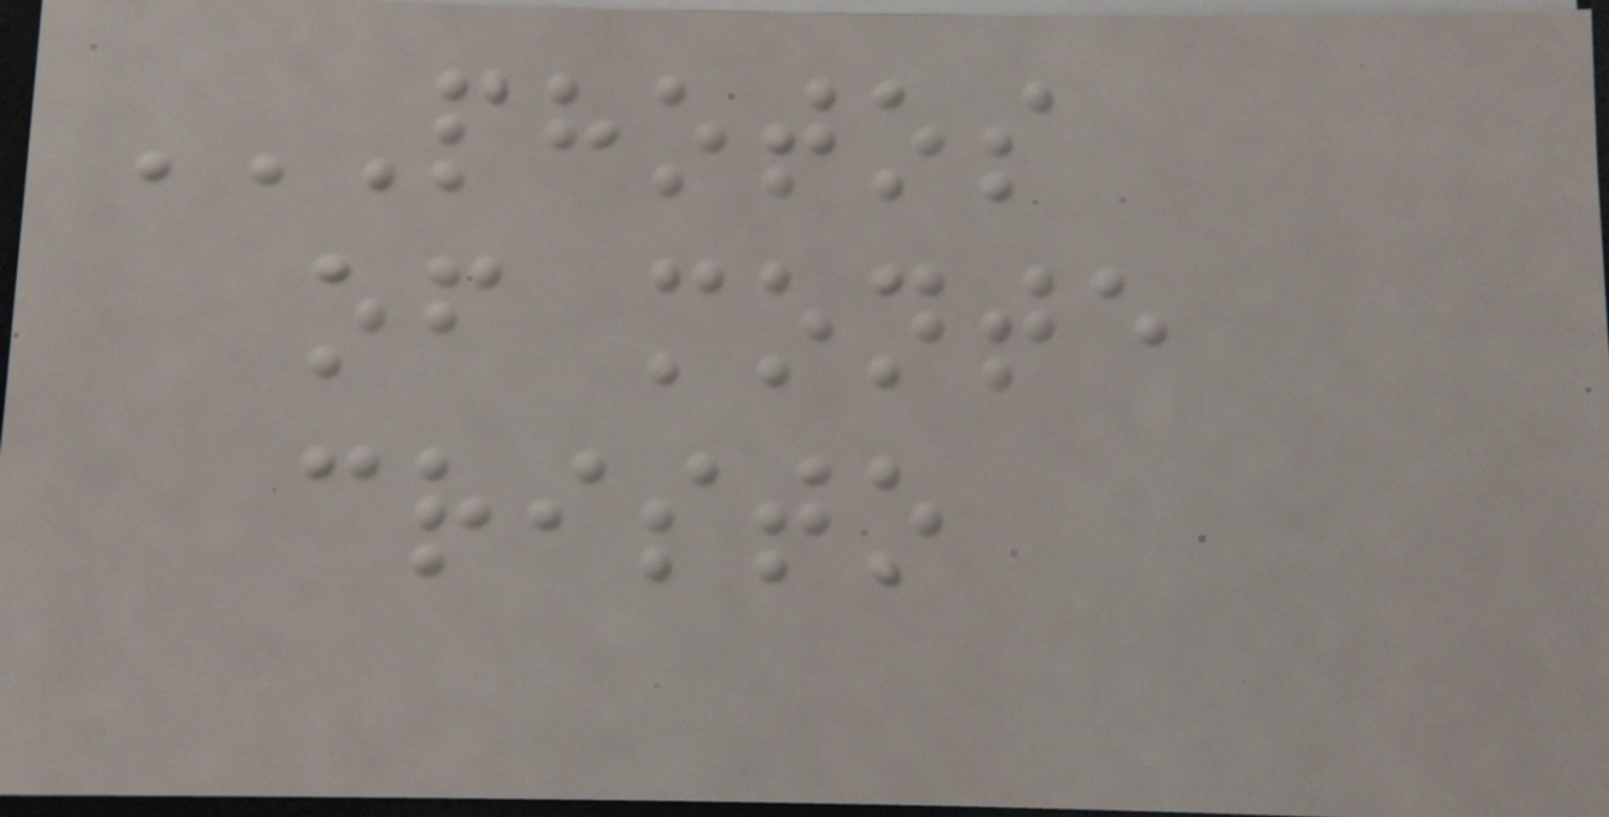PHOTOS
OF MONTE
CRISTO
